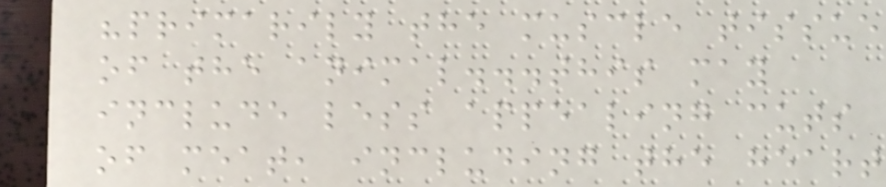"primarily the muscle tissue
of the animal...this may
include less appealing cuts
of meat, including the heart
